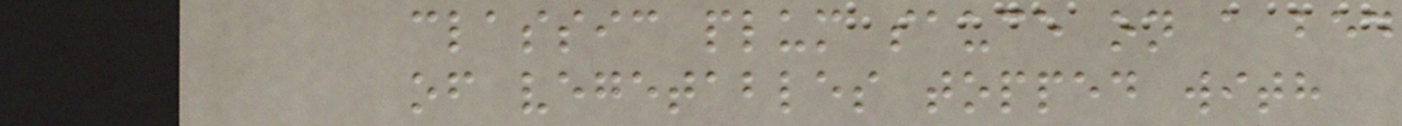classic plum sauce on a bed
of vegetables topped with
